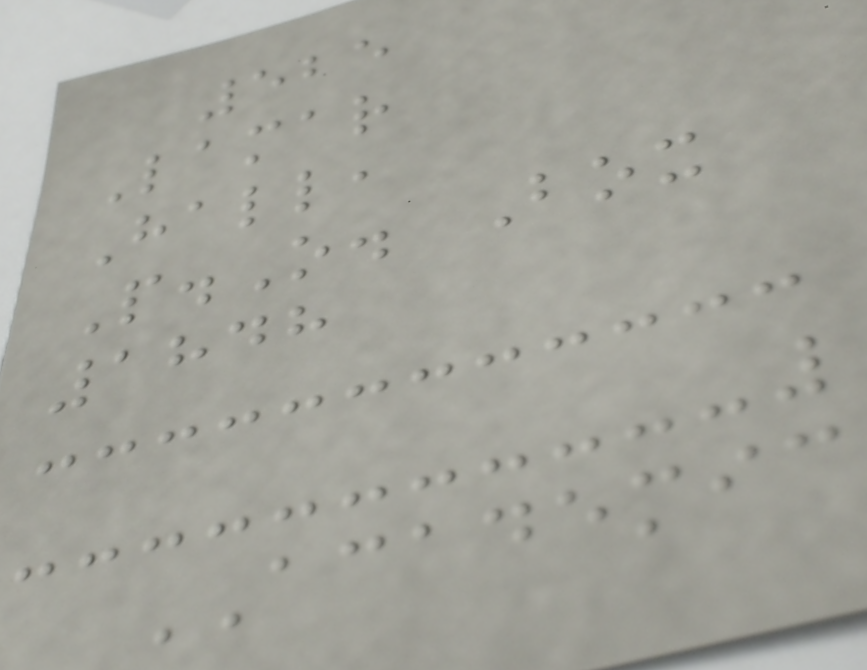525
Lamar
Hall,
P.O. Box
1848
ACADEMIC
